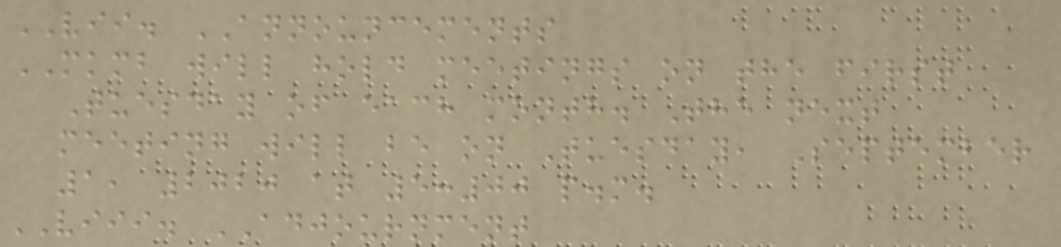VII. ANNOUNCEMENTS
MKMB will hold meetings on the first
Tuesday of each month. The next
meeting will be on Tuesday, September
1, 2020 at 5:00 p.m.
VIII. ADJOURNMENT
